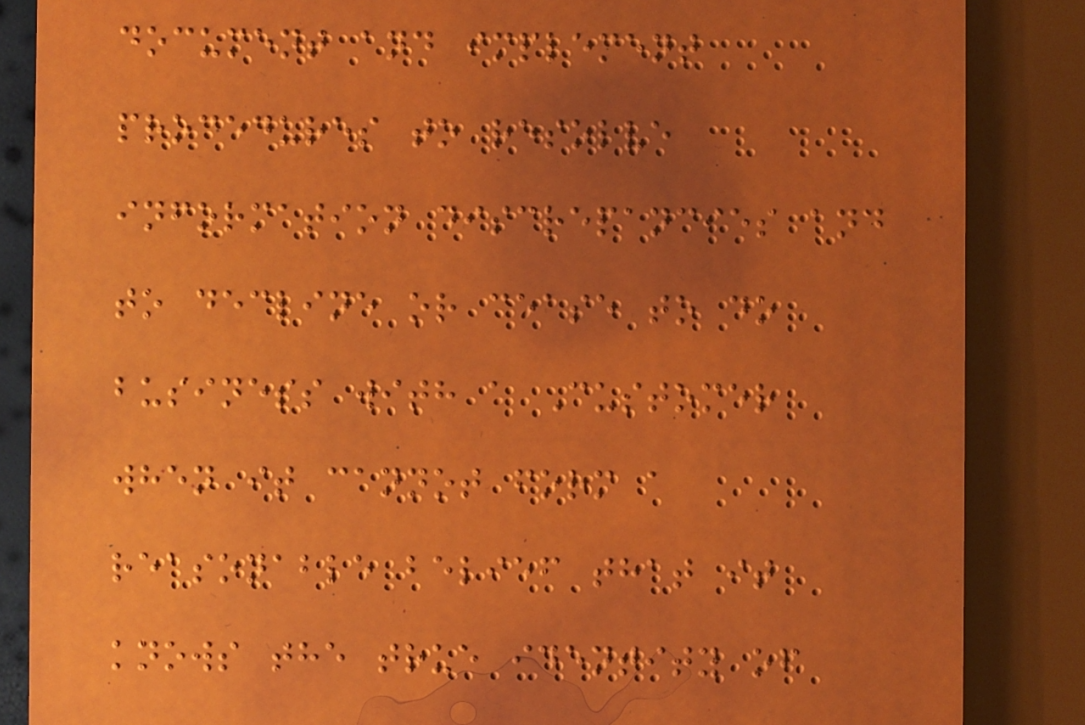document and implement
procedures to resolve
information discrepancies and
to decline or cease to do
business with a Customer
when it cannot form a
reasonable belief that it
knows the true identity of
